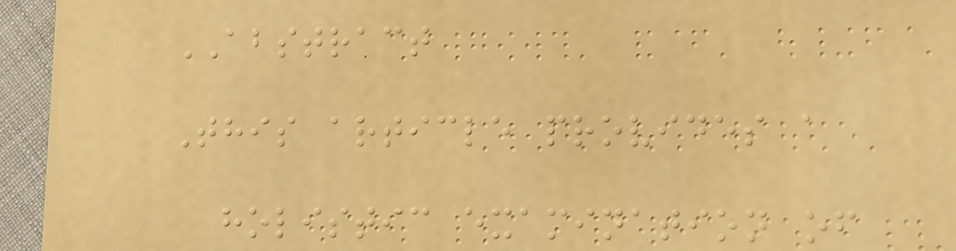ABSTRACT
This article provides a
holistic examination of
